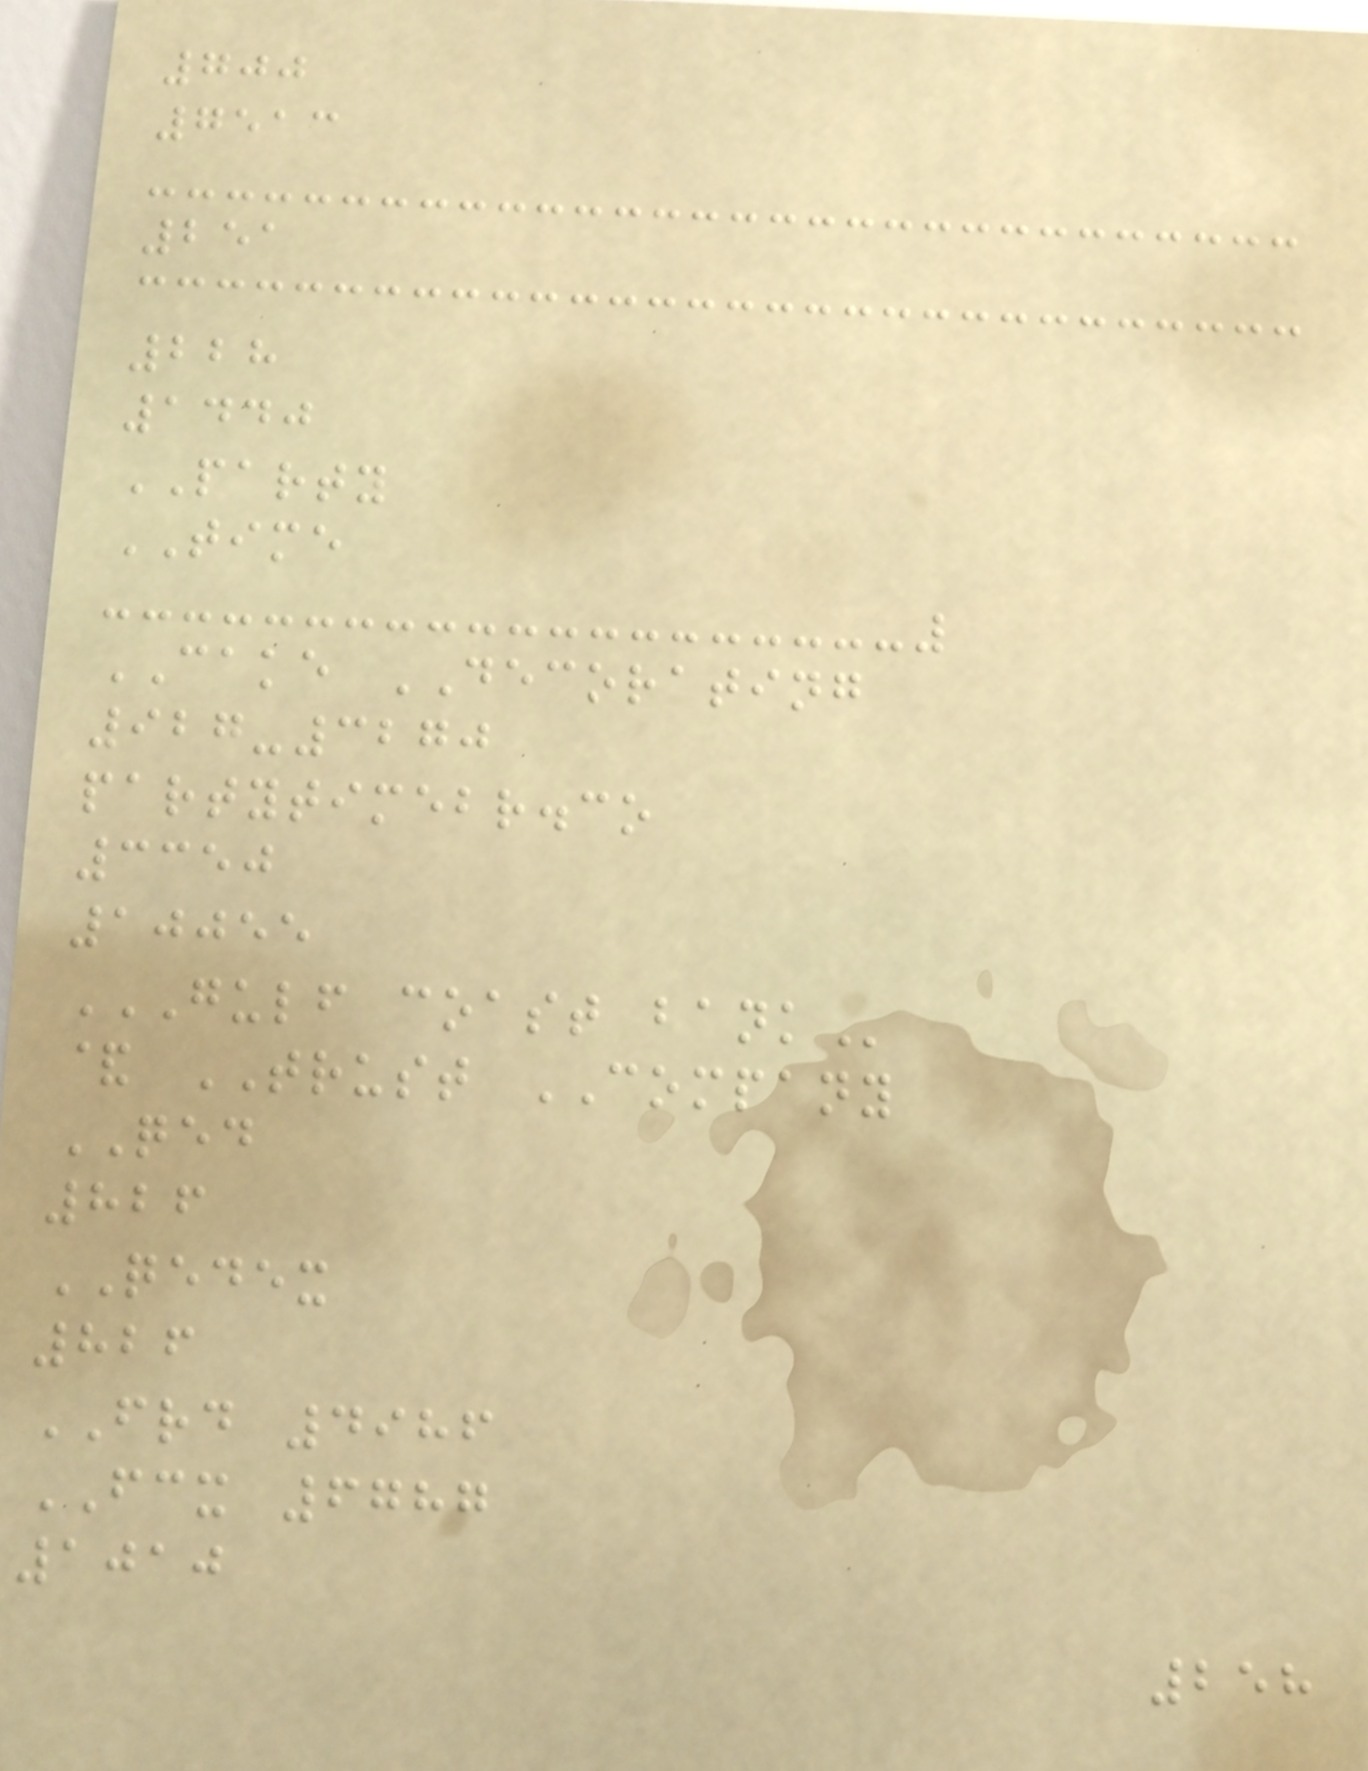700
7513
251
228
1440
PARTY
TIME
CAKE DECORATING
927-3270
partytimebr.co
3350
10055
GULF COAST BANK
& TRUST COMPANY
QED
826
QEDEX
826
FRD 4986
FCX 6787
1010
258
